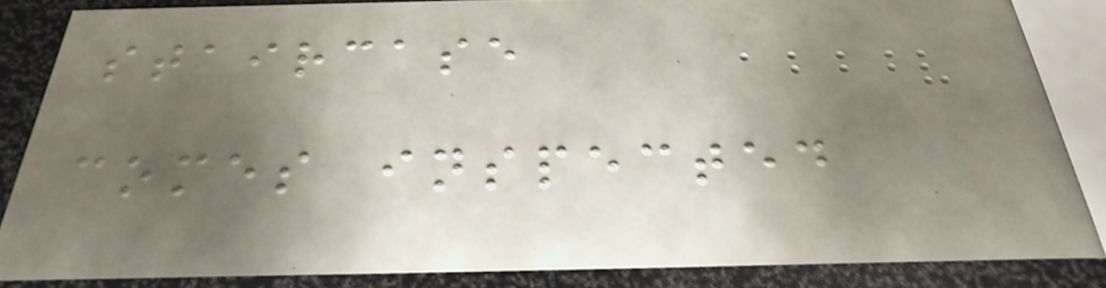staircase
comes inspected
